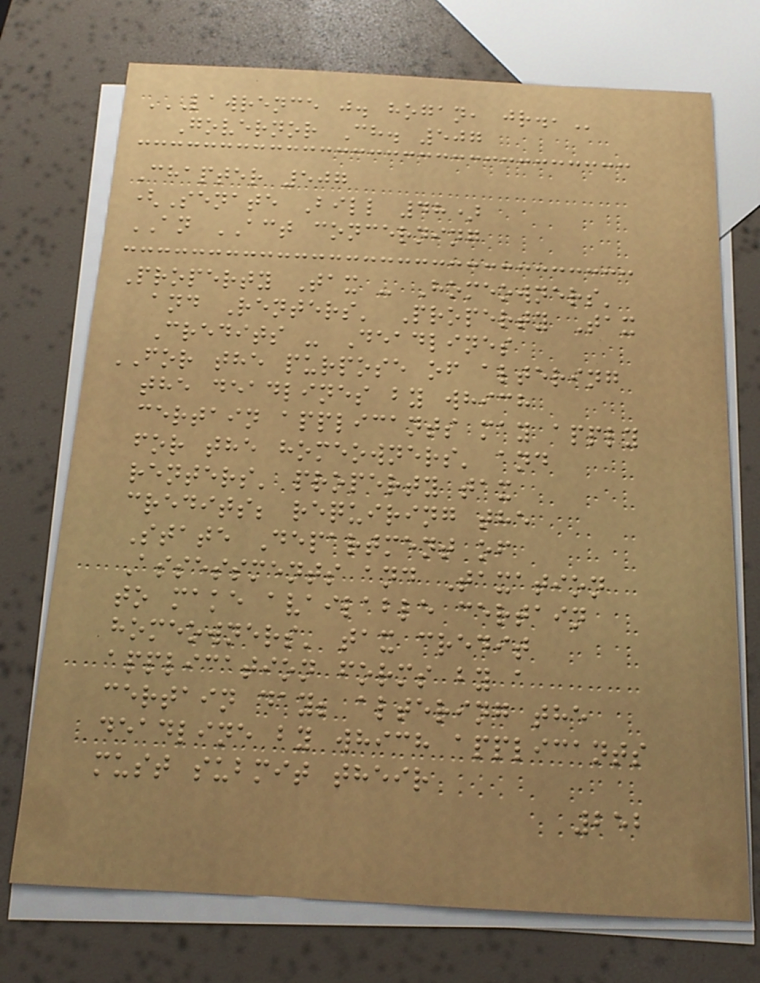LAWRENCE J. HOGAN, JR.,
Governor Ch. 507
Chapter 507
(Senate Bill 48)
AN ACT concerning
Property Tax - Homeowners'
and Renters' Property Tax
Credits - Deadlines
FOR the purpose of altering
the deadlines by which
certain applicants may apply
for the homeowners' and
renters' property tax
credits; requiring the
State Department of
Assessments and Taxation
to make available certain
homeowners' tax credit
application forms by a
certain day; altering the
deadline by which applicants
must submit their
252
